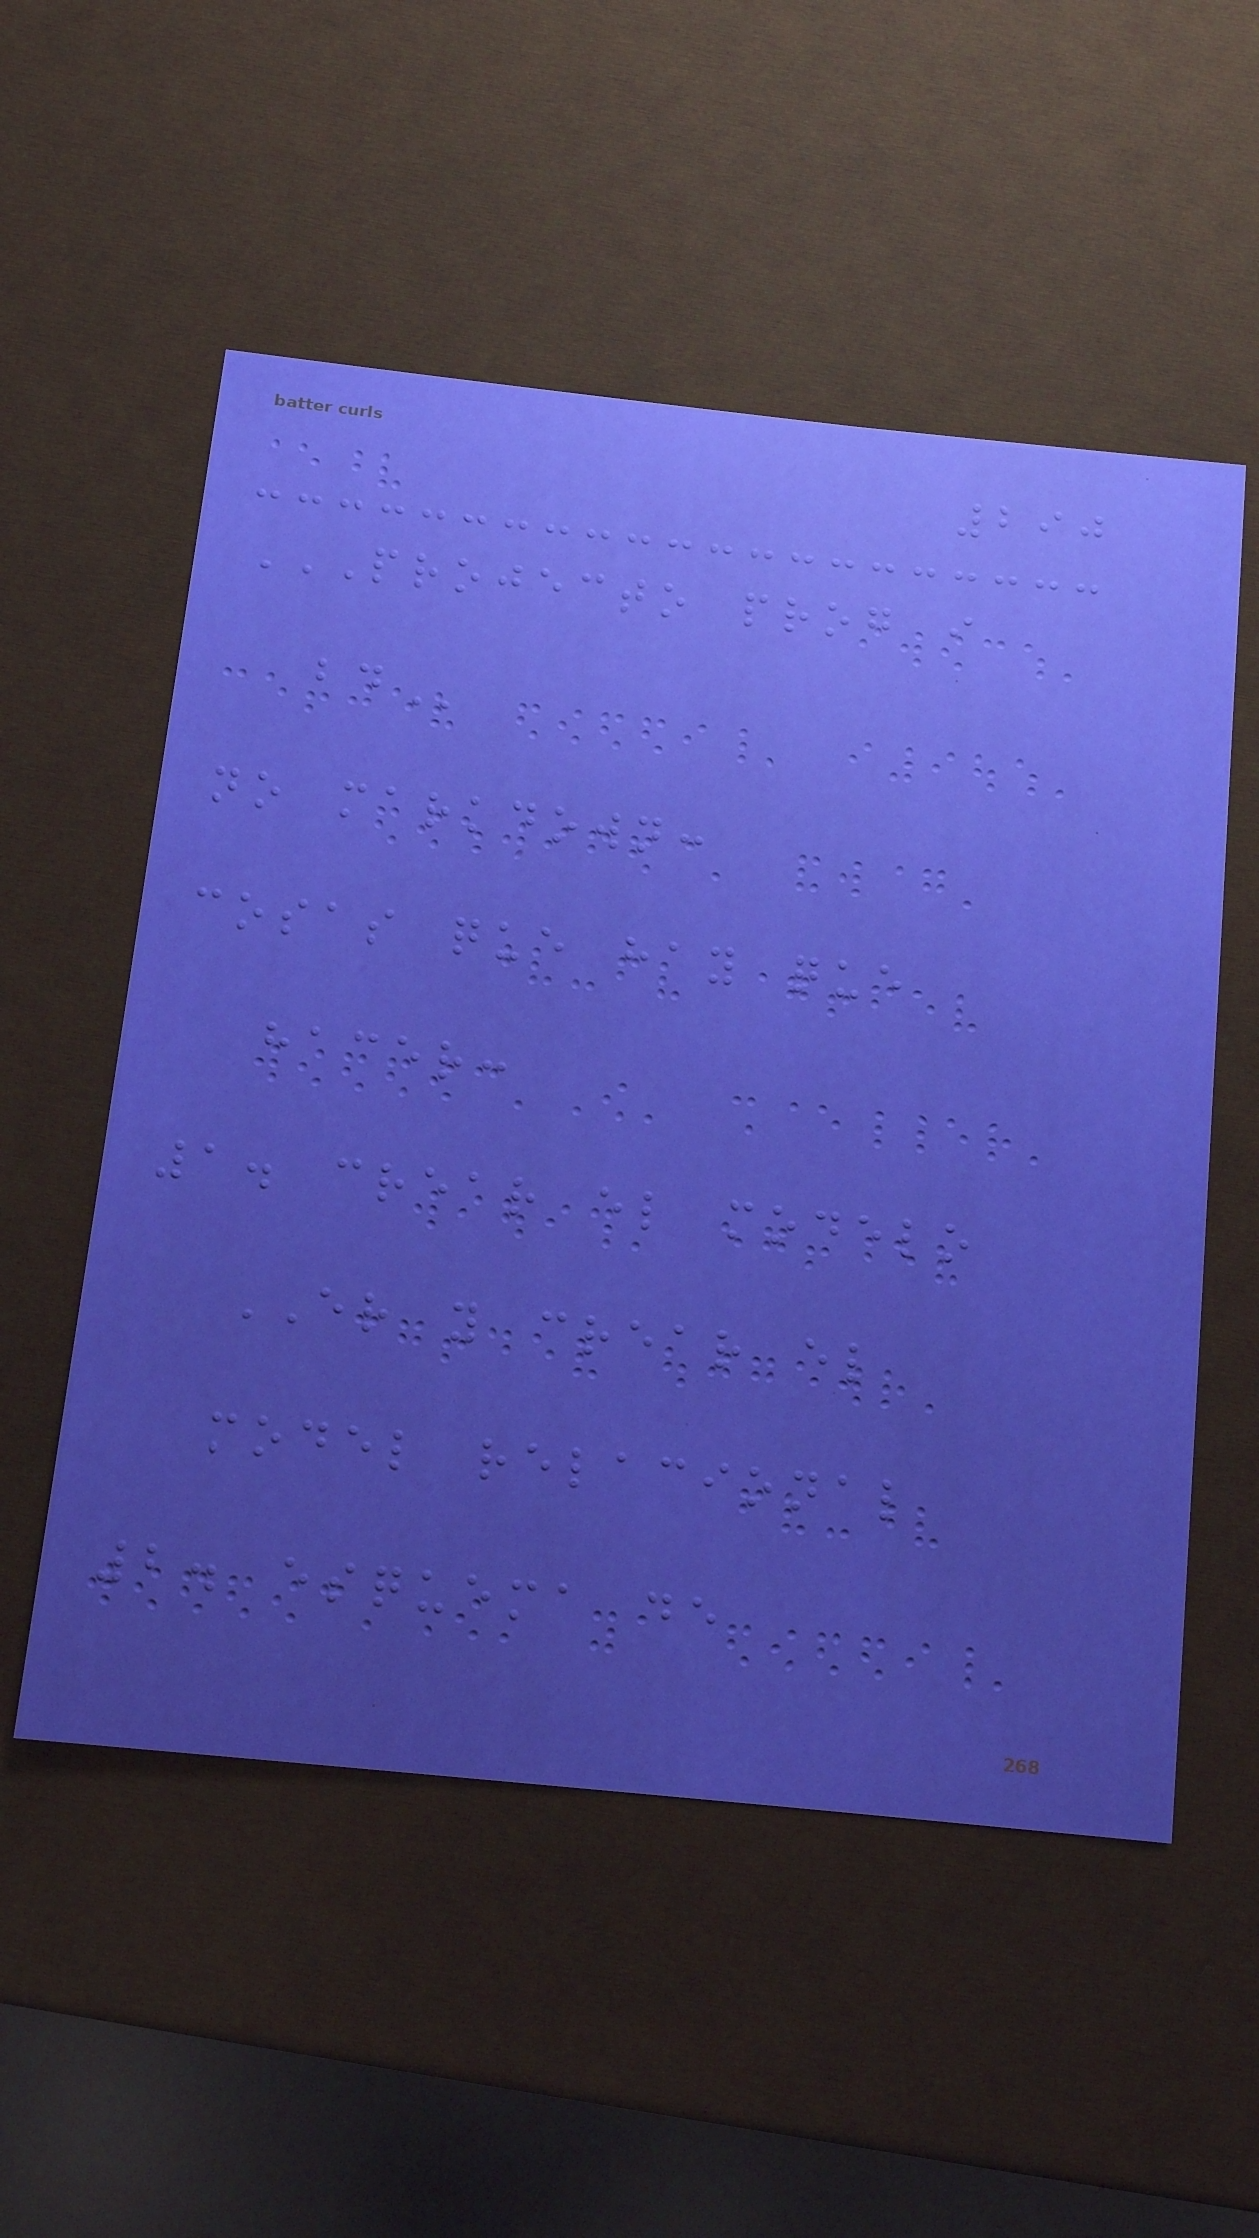290
PROJECTO PROG I
BD
no markdown:
cosas que hay que
hacer:
1. crear el modelo
ER y crear el
model relacional
2. esquema de
